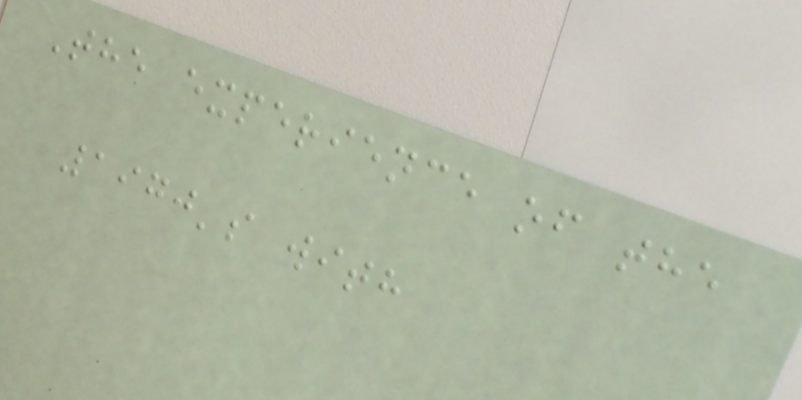The experience of the
1970's with
